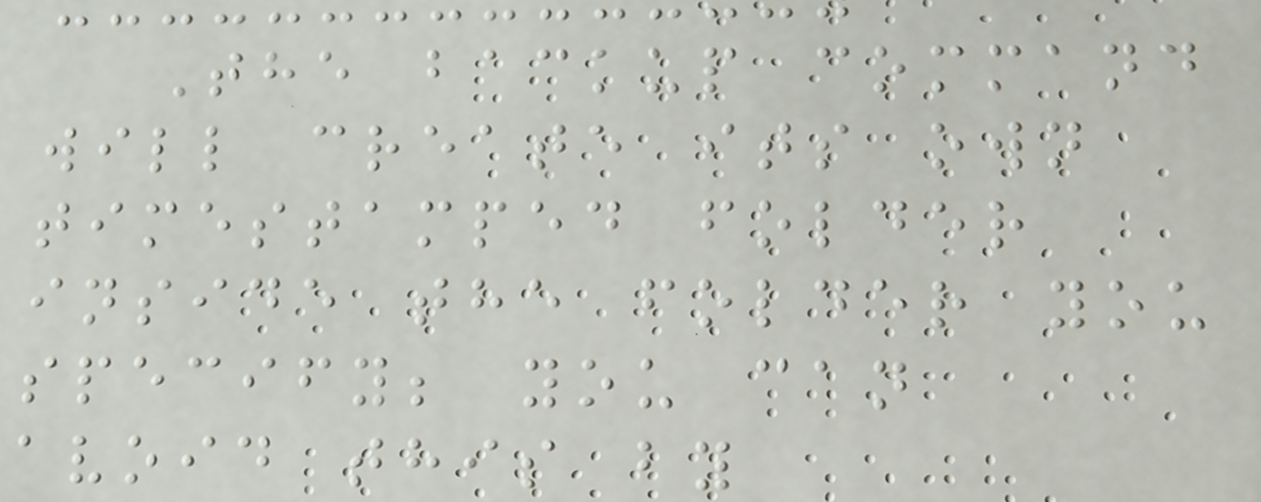The backup command
will create its own
timestamped folder
inside the folder you
specify; you can
avoid this by
